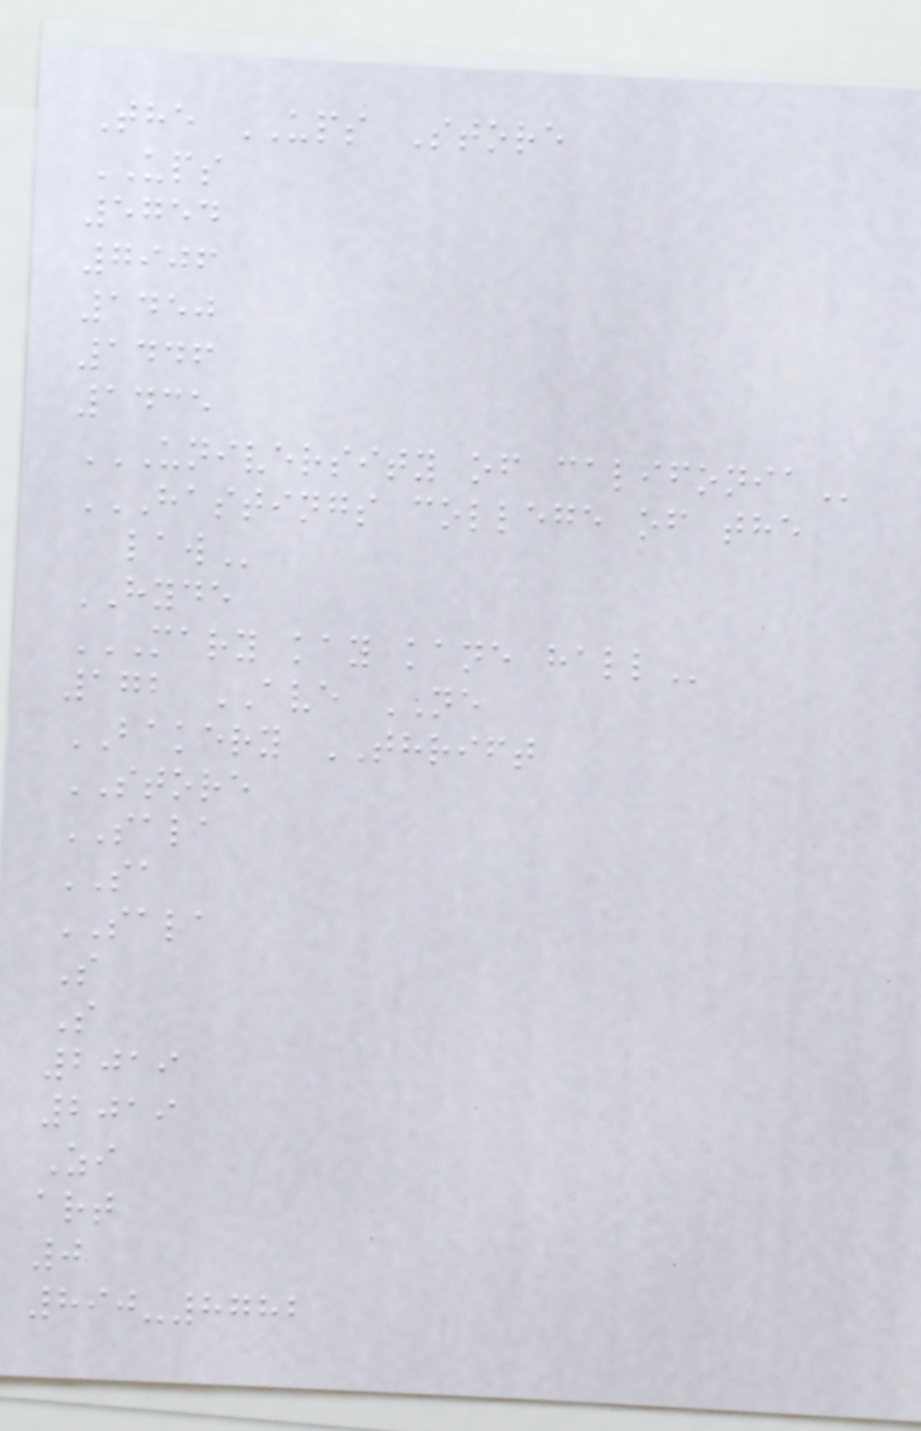The UPS Store
UPS
5754
7906
1450
1446
1435
UNIVERSITY OF CALIFONIA
HASTINGS COLLEGE OF THE
LAW
HYDE
MARY KAY KANE HALL
172 AVE NE
BAKERY THRIFT
STORE
SALA
SA
SALA
S
S
2019
2019
Zi
art
0
890-8782
